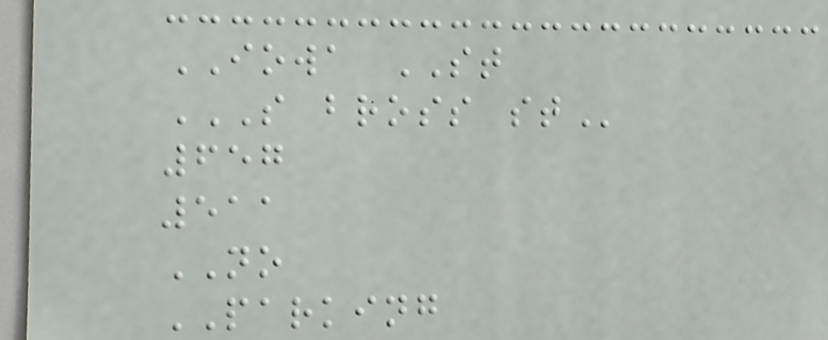IOWA ST
S BROSS ST
657
511
NO
PARKING
